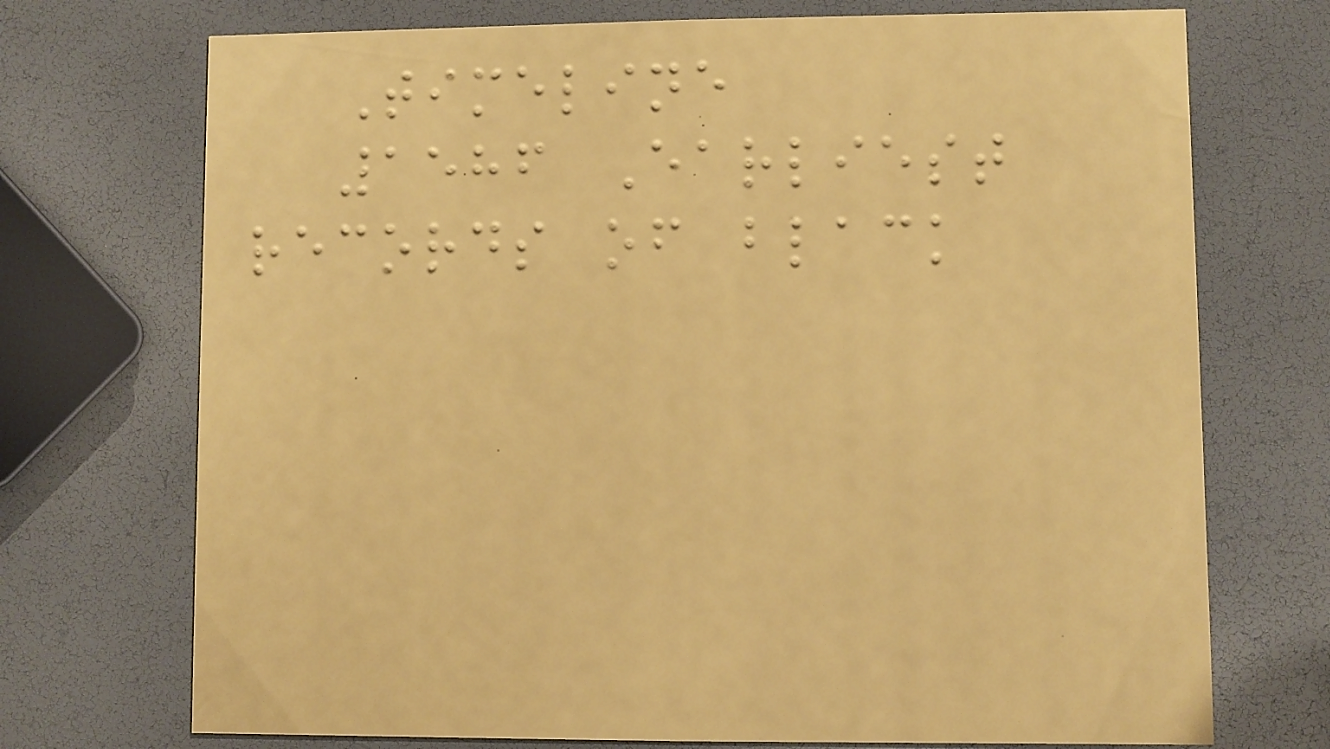Timeline
1586 Earliest
records of black
